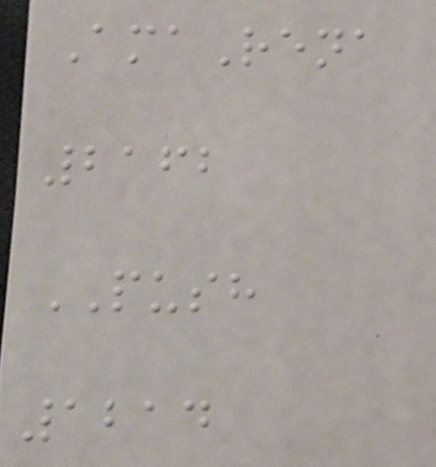AmaRena
2162
PUSH
1214
